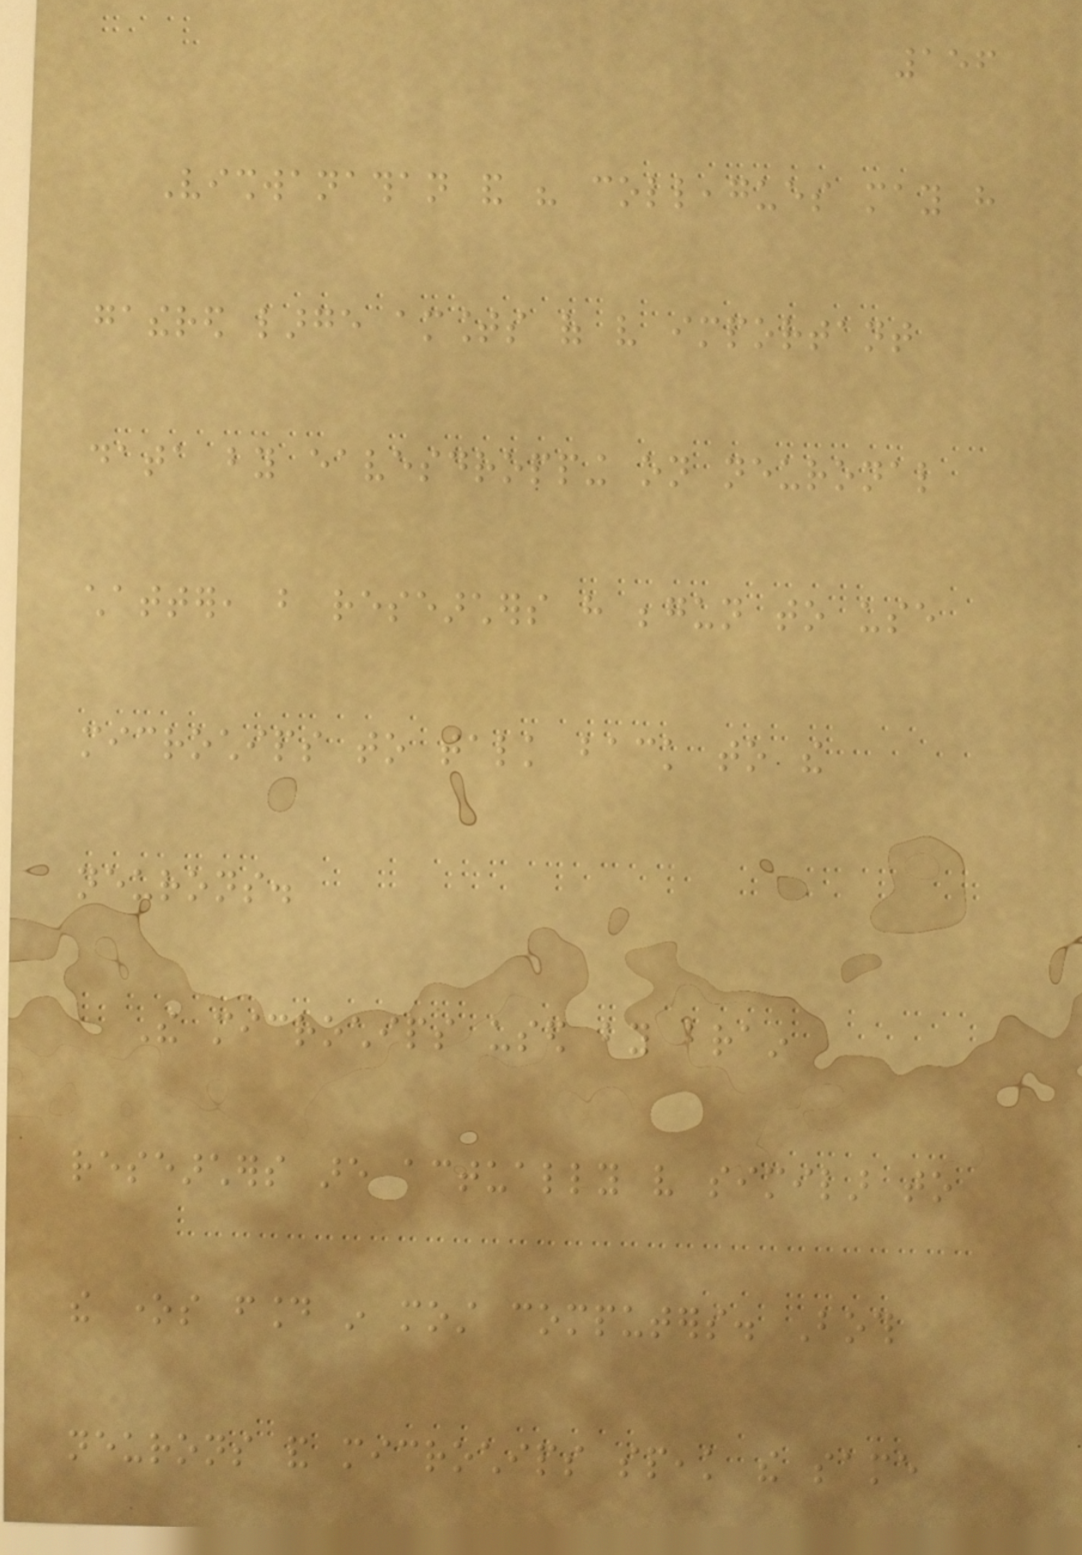156
Vishwanathan and his colleagues may have
gathered large amounts of very important
data by eavesdropping on neuronal
chatter, but researchers have begun to use
microchips to talk back to the
neurons.
The microchips used by brain
researchers are actually very similar to
the ones found in most computers. Both
neurons and microchips speak the same
